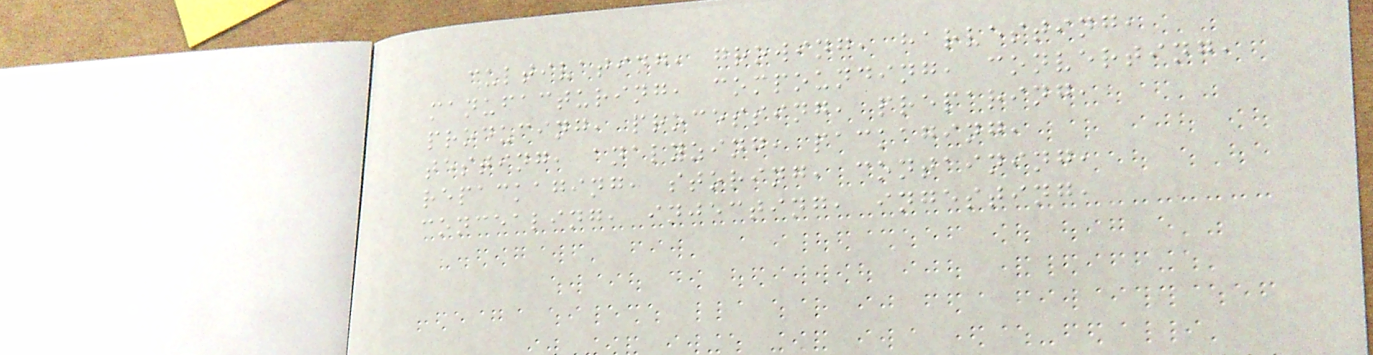cultivating, growing, harvesting,
manufacturing, compounding, converting,
producing, processing, preparing,
testing, analyzing, packaging,
repackaging, storing, containing,
concealing, injecting, ingesting,
